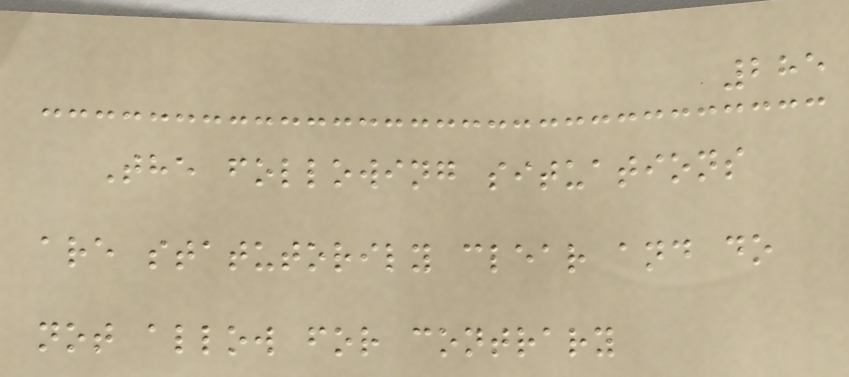285
The following situations
are statutorily clear and do
not allow for contrary
